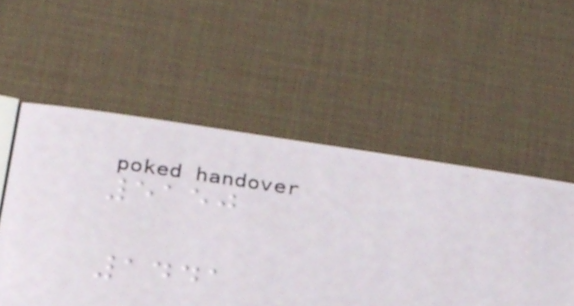5150
1441
